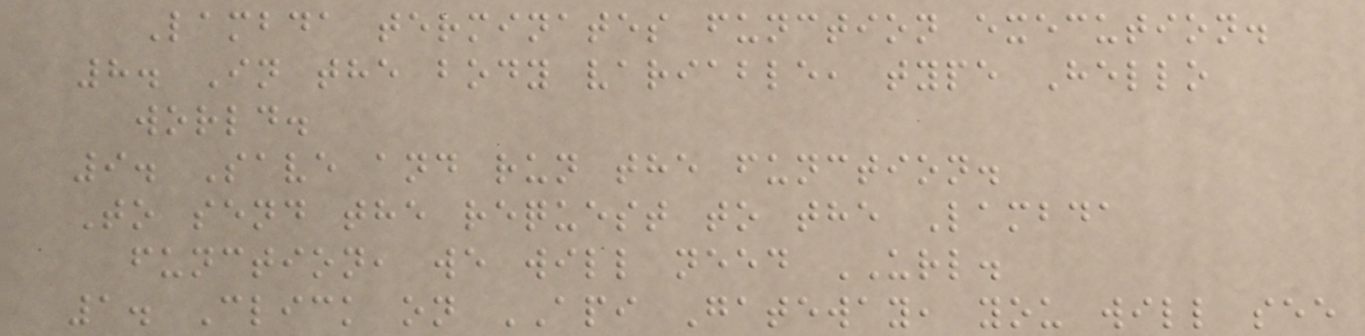Lambda terminates function execution.
8. In the body variable, type Hello
world.
9. Save and run the function.
To send the request to the Lambda
function, we will need URL.
1. Click on API Gateway, you will see
